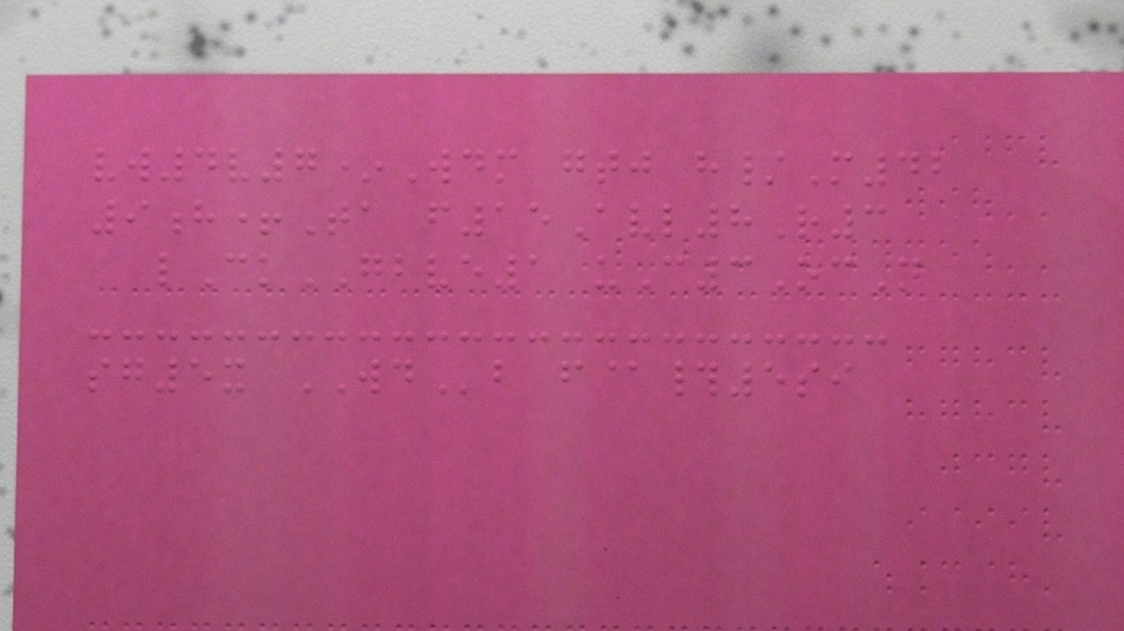vw4v7*Wdm gtj h/M42
9h+Ta f15Avl8R3
lCkGBVE1 uC3OcN
sg5x WDb f@#5si
